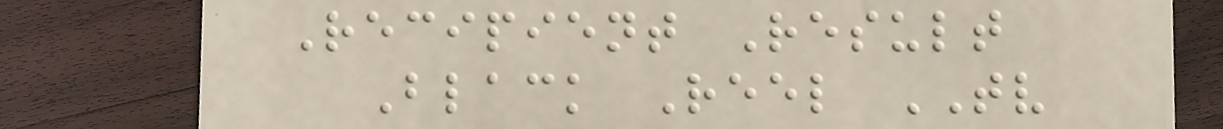Recipient Result
Black Reel TV
